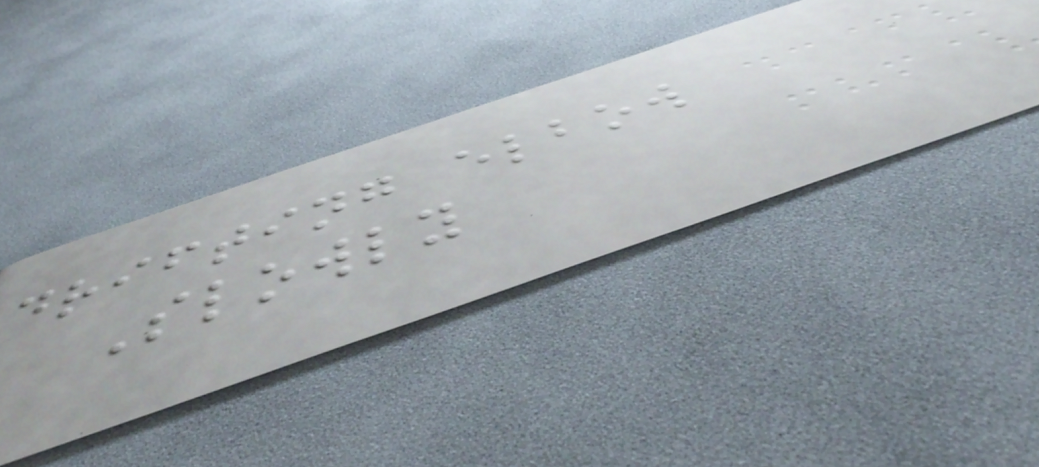drifting elbow
Slowly
